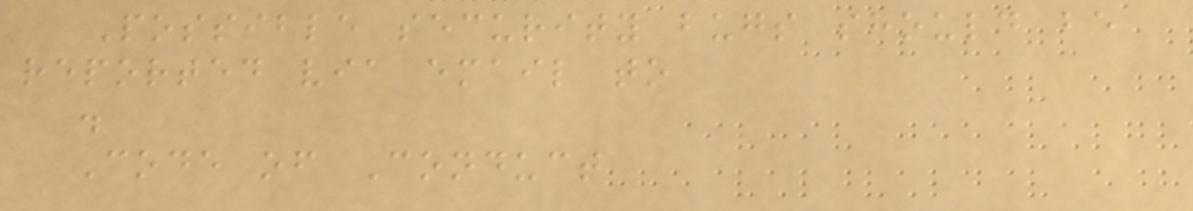Possible security bugs should be
reported via email to
.
Code of Conduct
